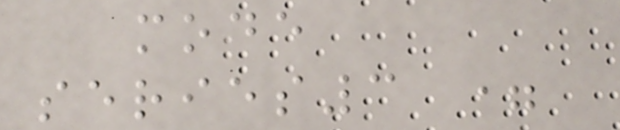mode
series3 =
